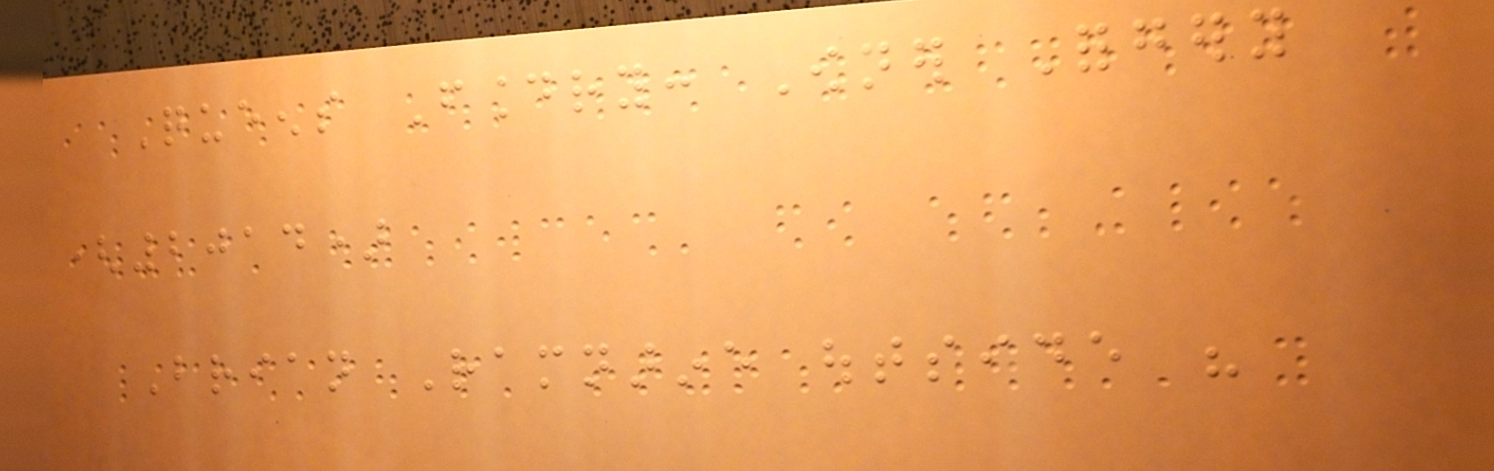Queens Foundry: Owner Forgery
(2014)
Brian Ramnarine outside his
